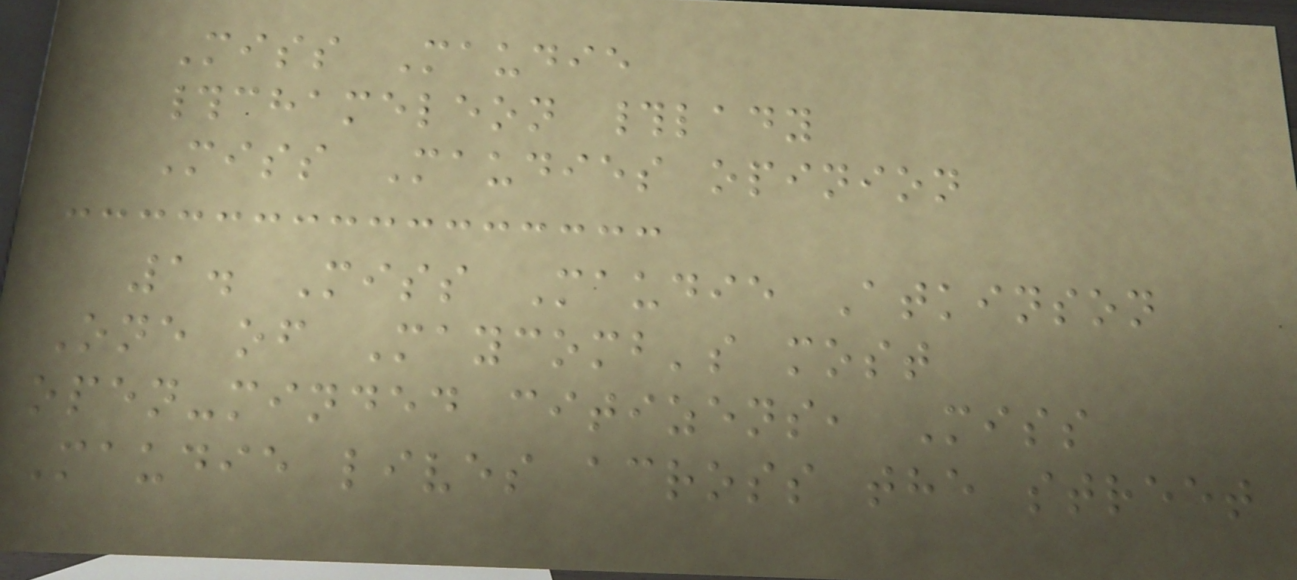Miss Maudie
#chameleon #lady
Miss Maudies opinion
1. Miss Maudie Atkinson
One of Maycomb's most
open-minded citizens, Miss
Maudie lives across the street
